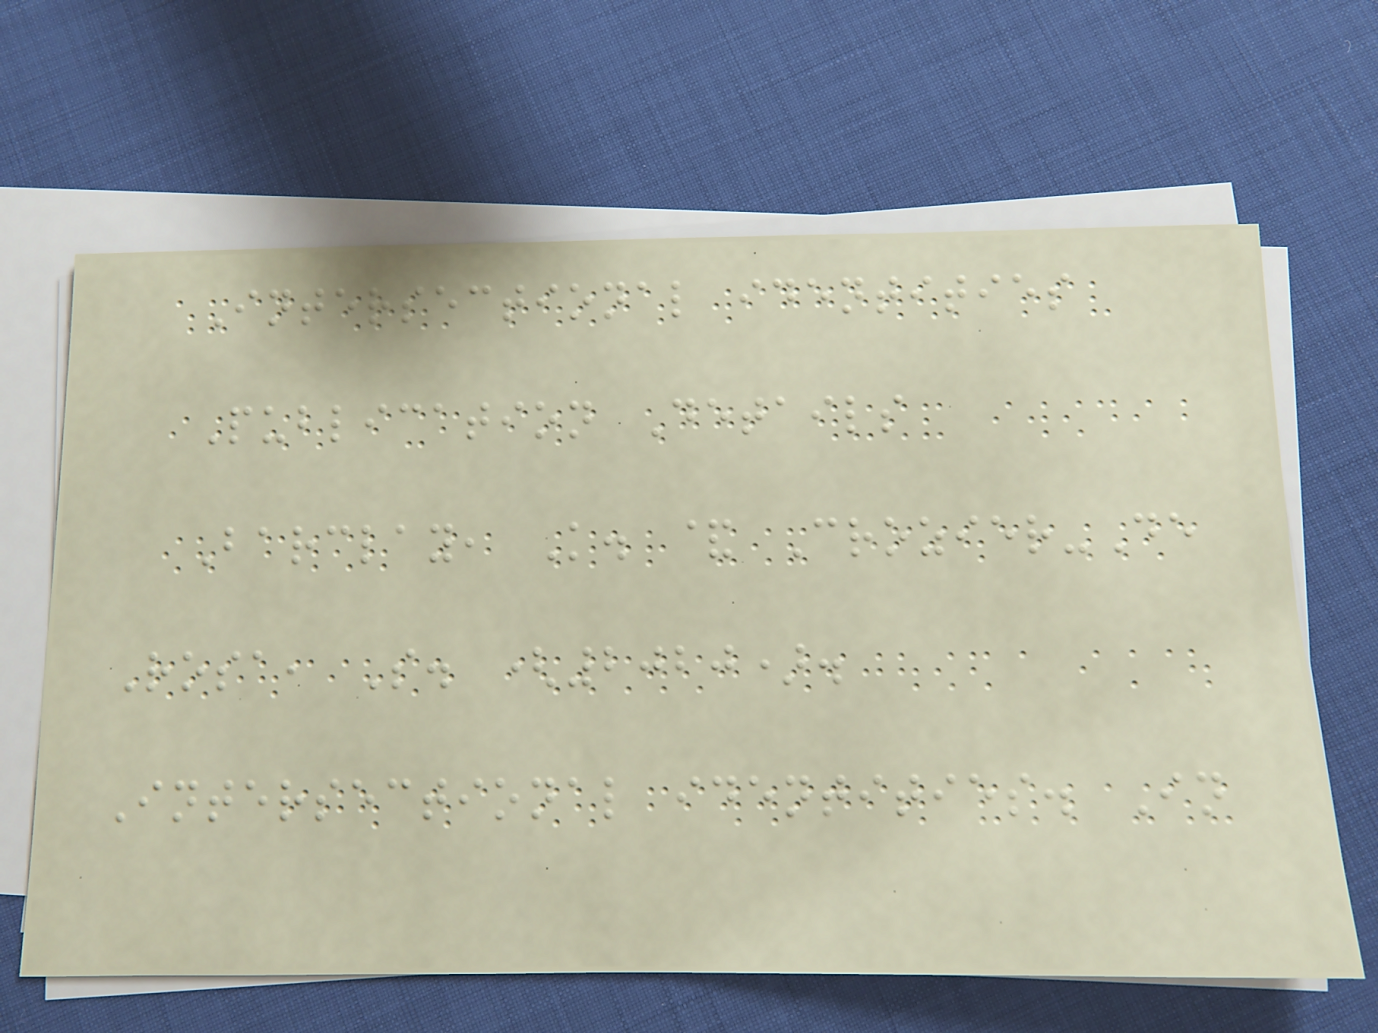Intersectional identities
Publication Details
Barclay, K. & Crozier-De
Rosa, S. (2020).
Intersectional identities. In
